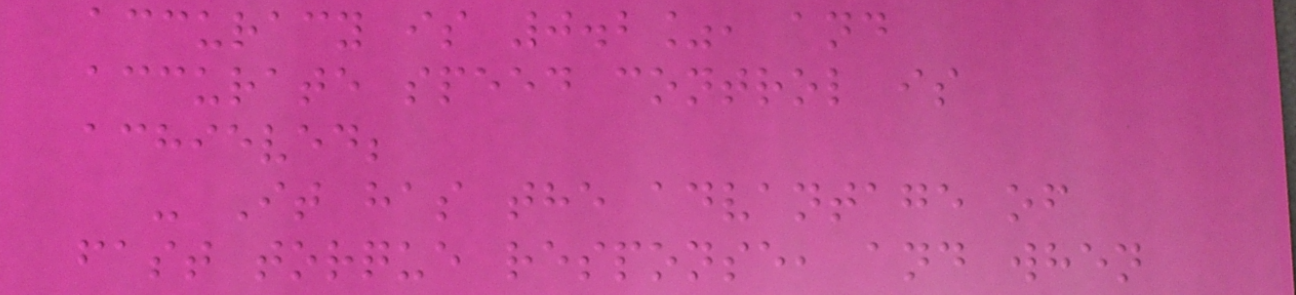accuracy is 0.2%, and
accurate speed control is
achieved;
- It has the advantage of
fast torque response, and when
